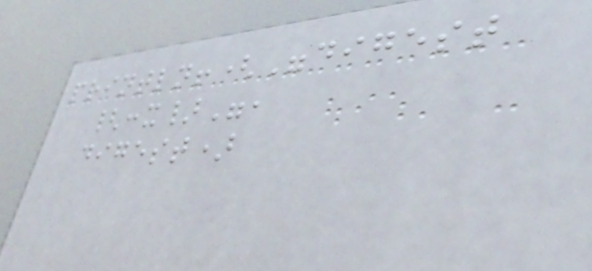println!("digest
{:x}",
digest)
